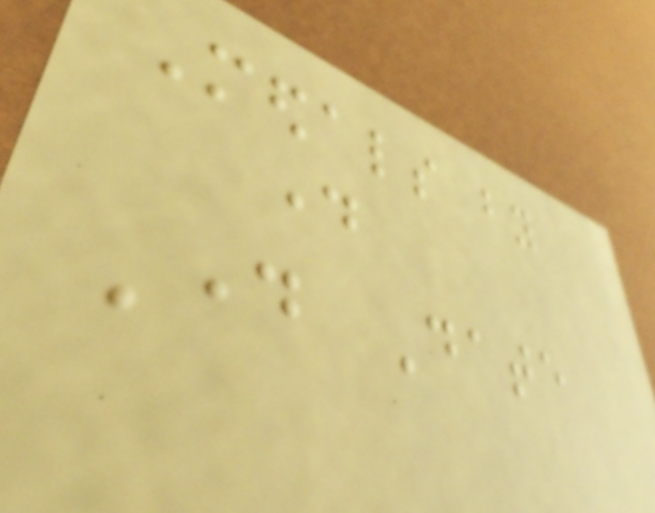Medals by
day
Day Date
